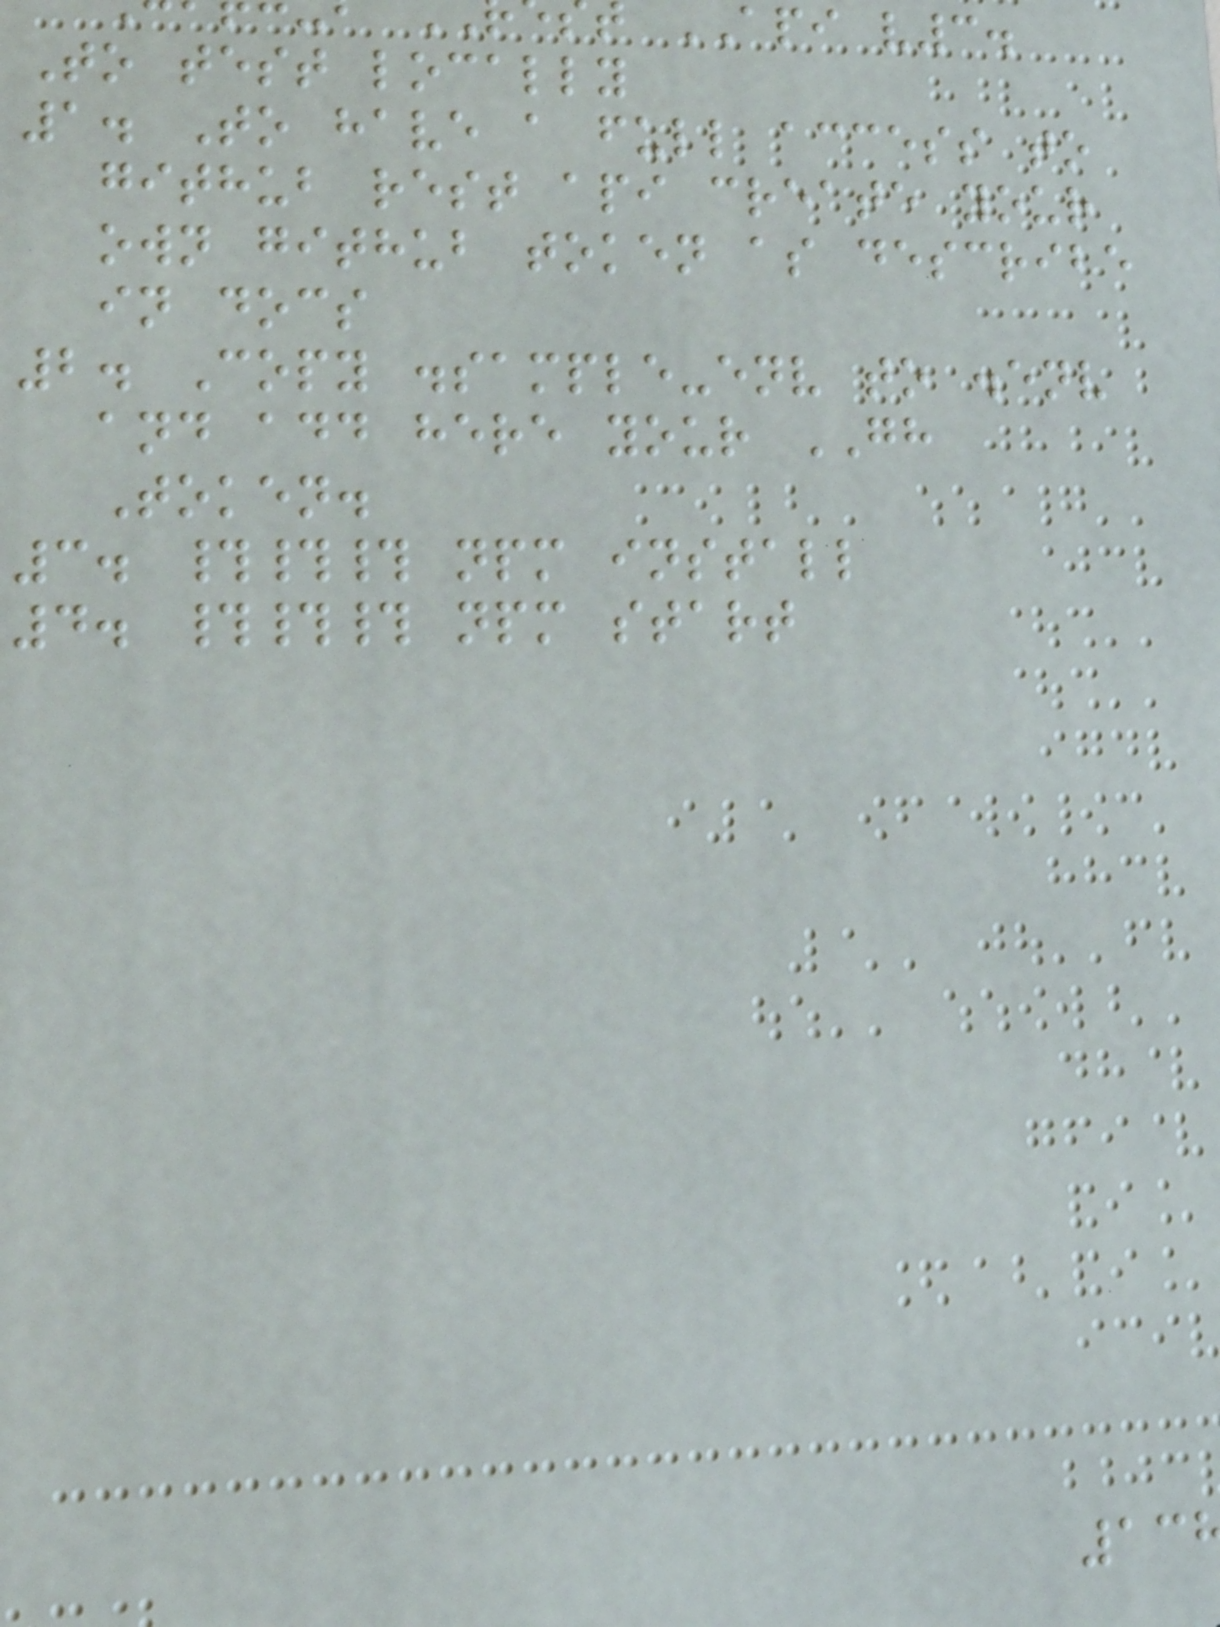API v3.
To test locally
1. To have a full access to
github rest api create your
own github token as describe
in docs
2. Copy .sample-env to .env
and add here your GH
Token.
3. ### npm install
4. ### npm start
